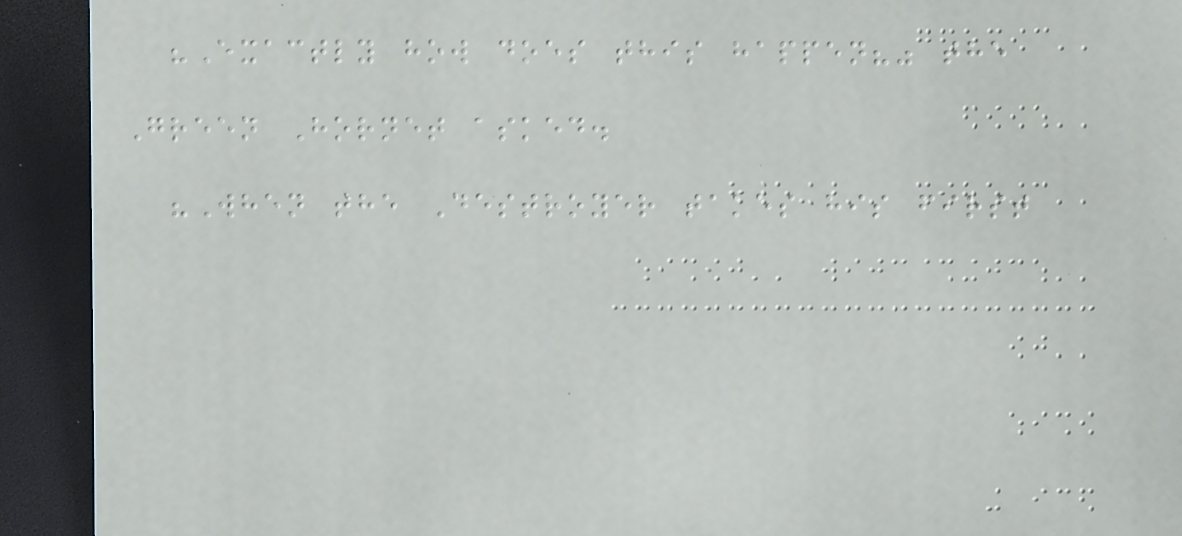"Exactly how does this happen?" the
Green Hornet asked.
"When the Destroyer takes his first
